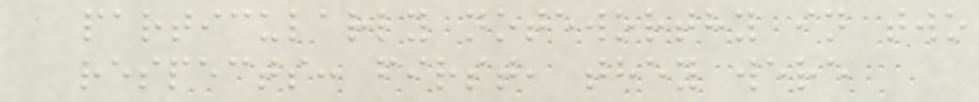particularly noteworthy in two
respects: first, they were
